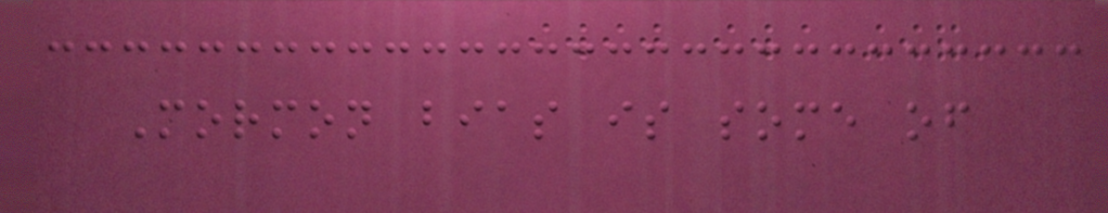Mormon bias is some of
